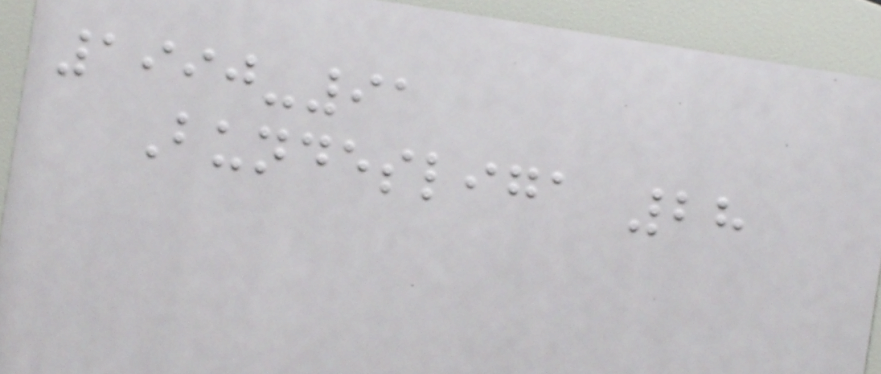1990-91
Bundesliga 28
